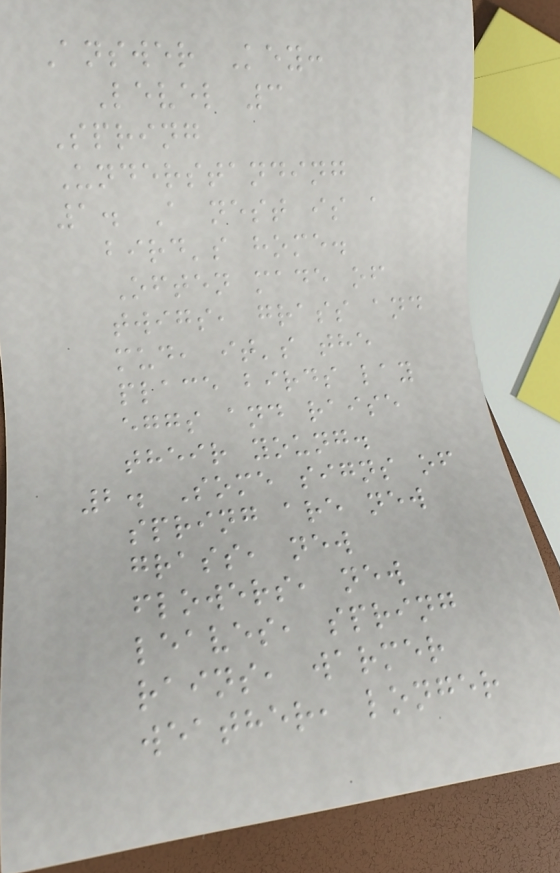Answer Key:
Level 3
Spring
Understanding
1. A nest is a
bird's home.
Often made of
twigs, grass and
mud, it's the
place birds lay
eggs and raise
their young.
2. Some signs of
spring are new
grass, new
flowers, new
leaves, spring
rains, warmer
weather, longer
